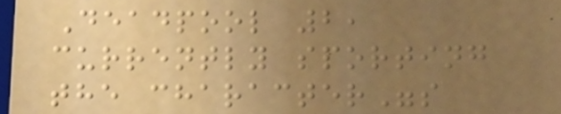Deadpool 2,
currently sporting
the character"s
